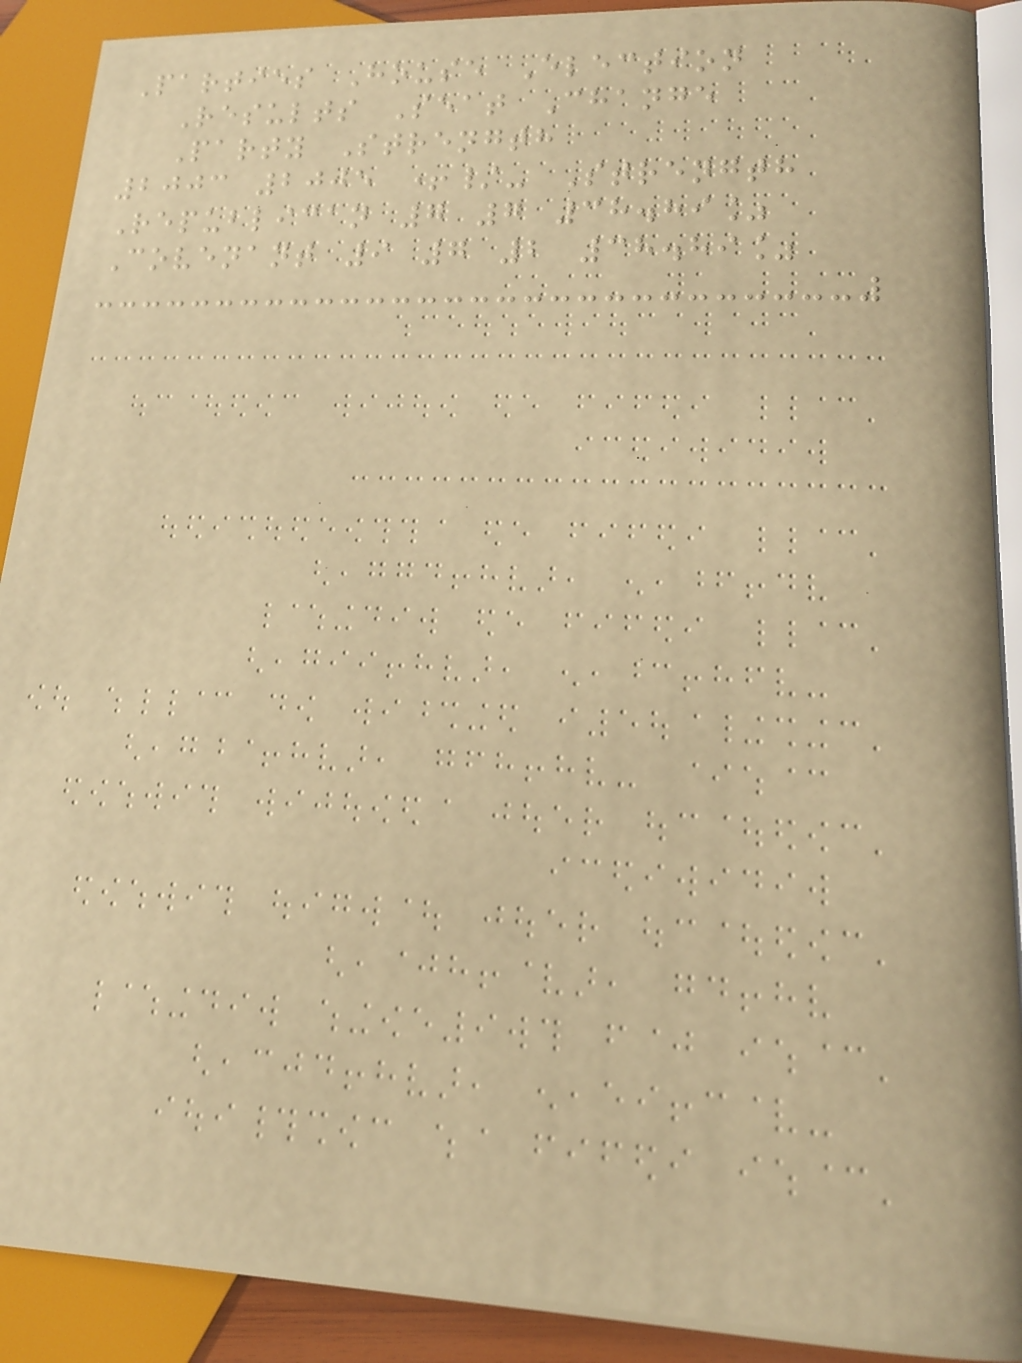Parties House Election
Results Seat Change
Party Strength
2003 2005 +/- Strength
Republican 7 7 38.89%
Covenant 9 7 2 38.89%
